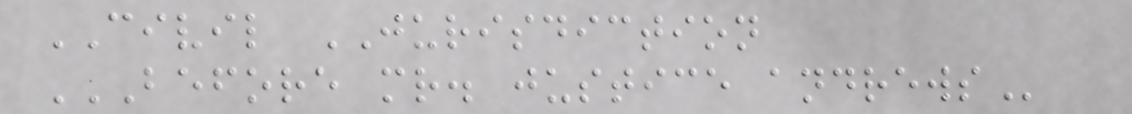CIVIL JURISDICTION
BEFORE MR. JUSTICE ANDREWS
